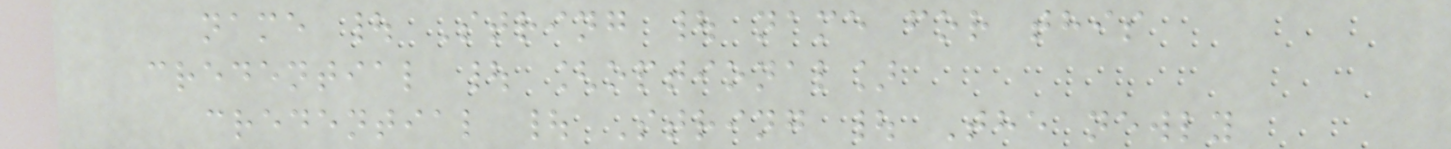name | String | name for this
credential | [optional]
credential | String | The newly
